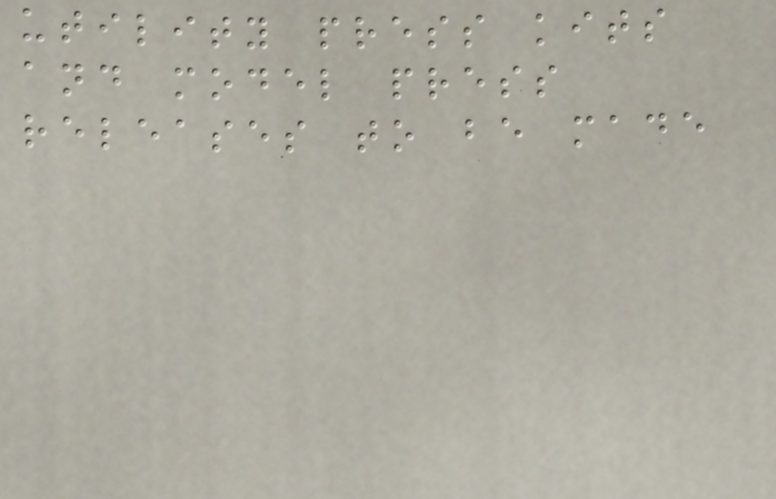utility press kits
and model press
releases to be made
